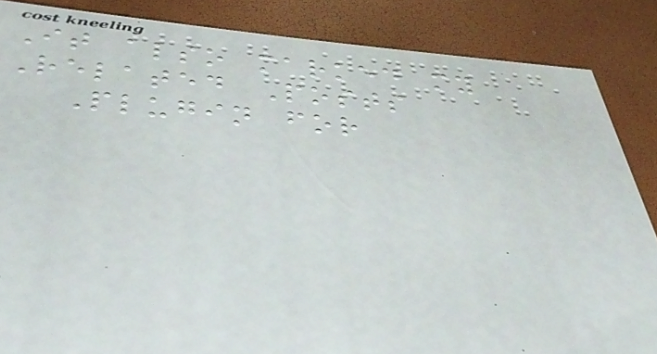It also marked my
Related Posts
Plugin for
